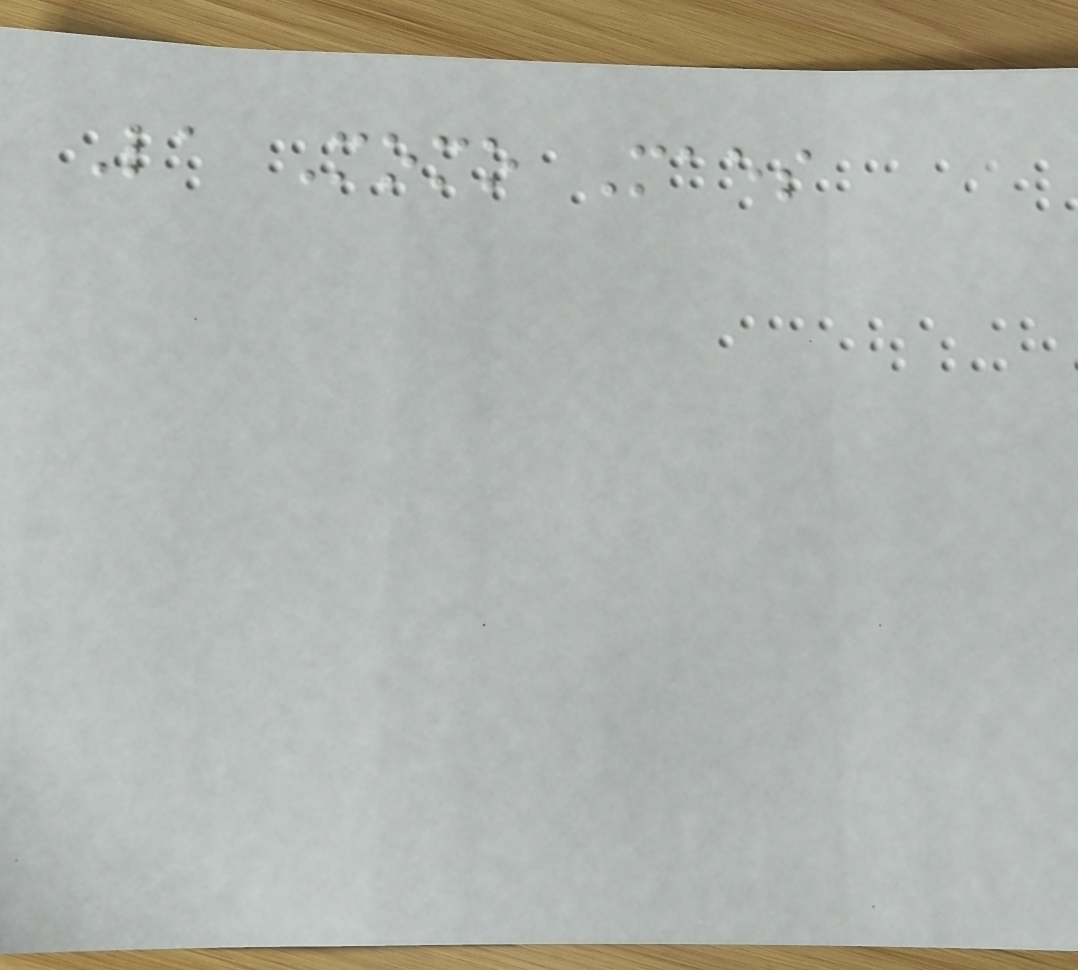La Momo Maes
